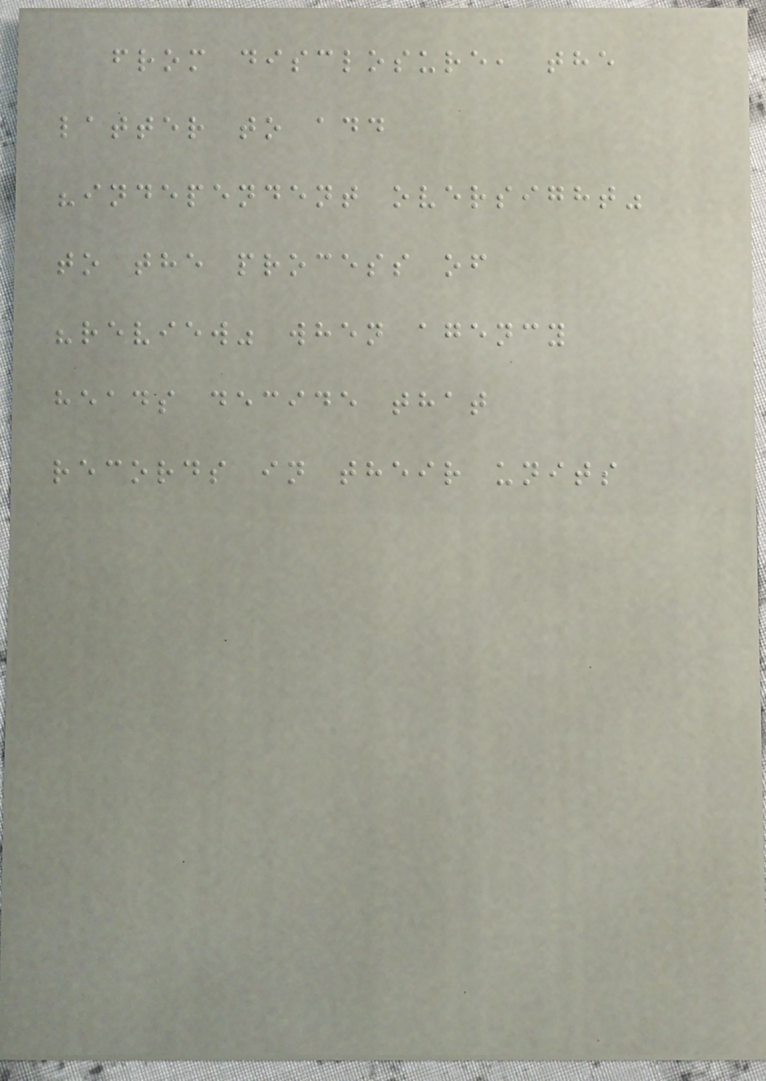from disclosure, the
latter to add
"independent oversight"
to the process of
"review" when agency
heads decide that
records in their units
